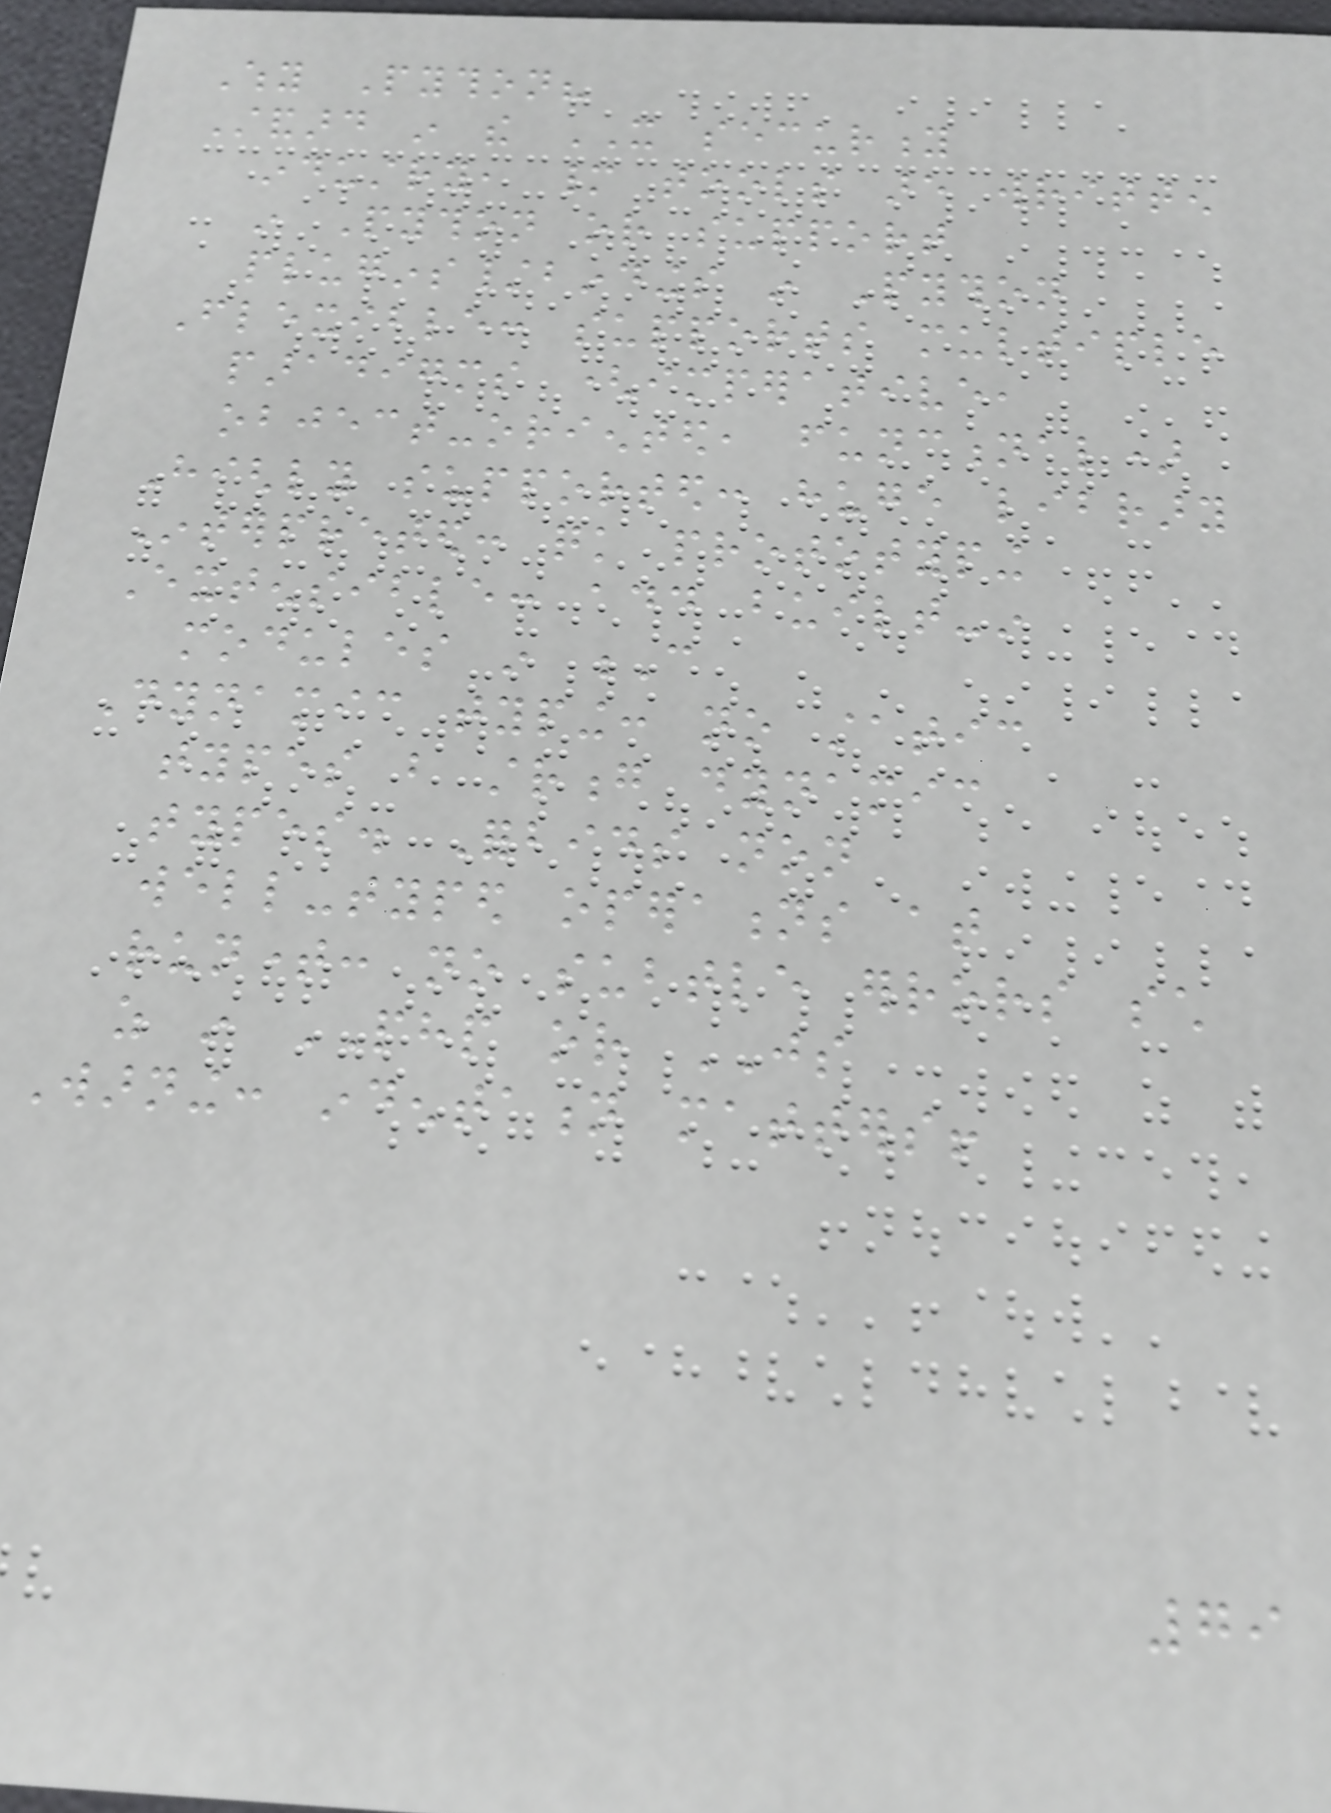Why Python?
Standard in the IT security
industry, many tools are written
in Python or support
plugins/bindings in Python
Flexible: supports multiple
paradigms (imperative,
object-oriented, functional)
Highly supported: huge library
Interpreted: quick prototyping
Extensible: add built-in
modules in C
Dynamic typing: no static
types but strong dynamic
types. Forbids non
well-typed operations at
runtime: no subtle errors such
as in PHP or JS
Warning: indentation matters!
79
